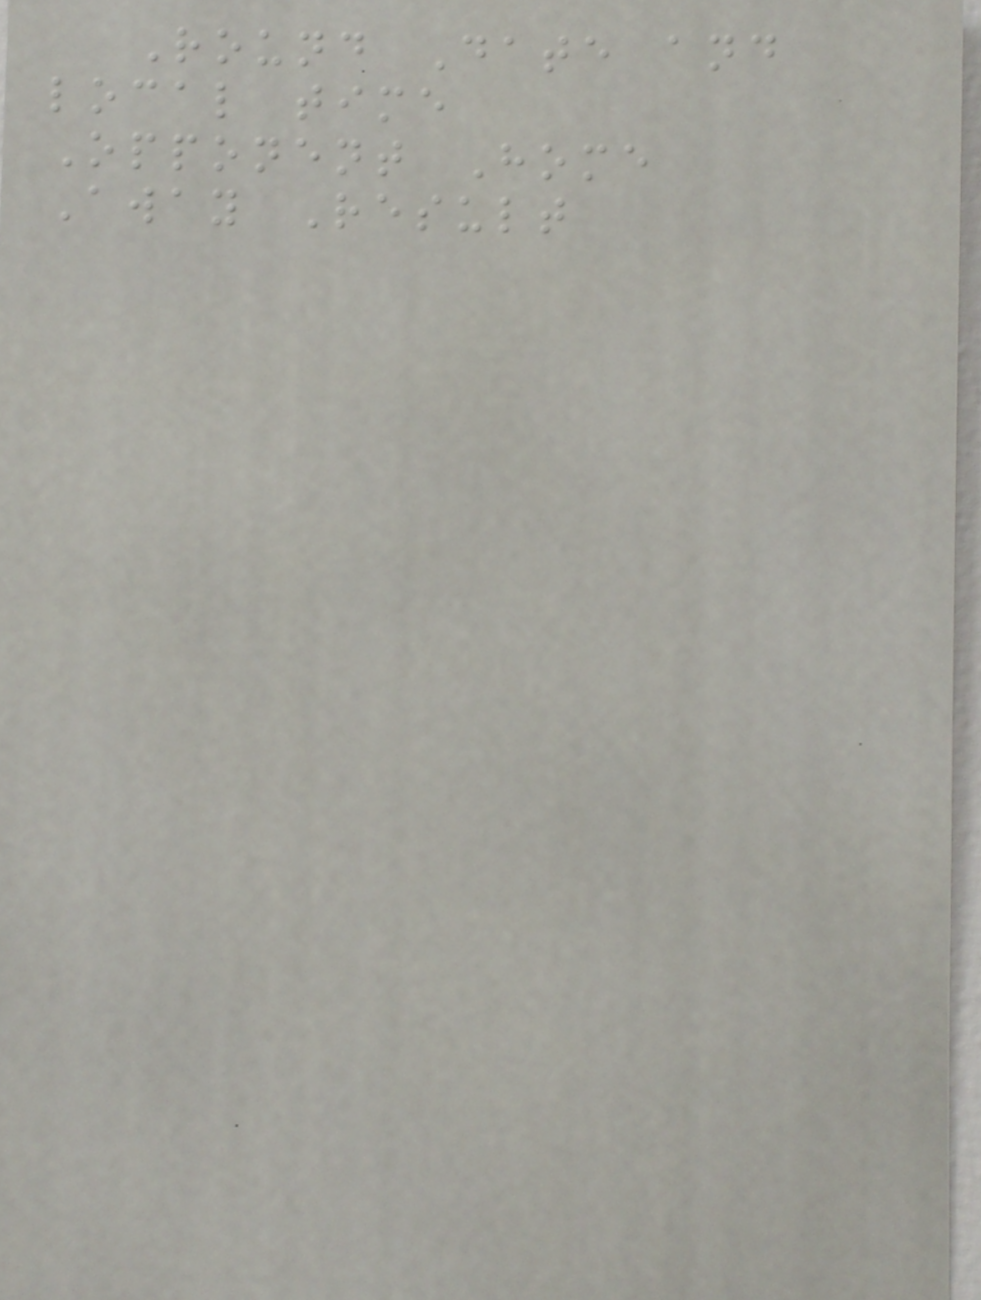Round Date and
local time
Opponent Home
Away Result
